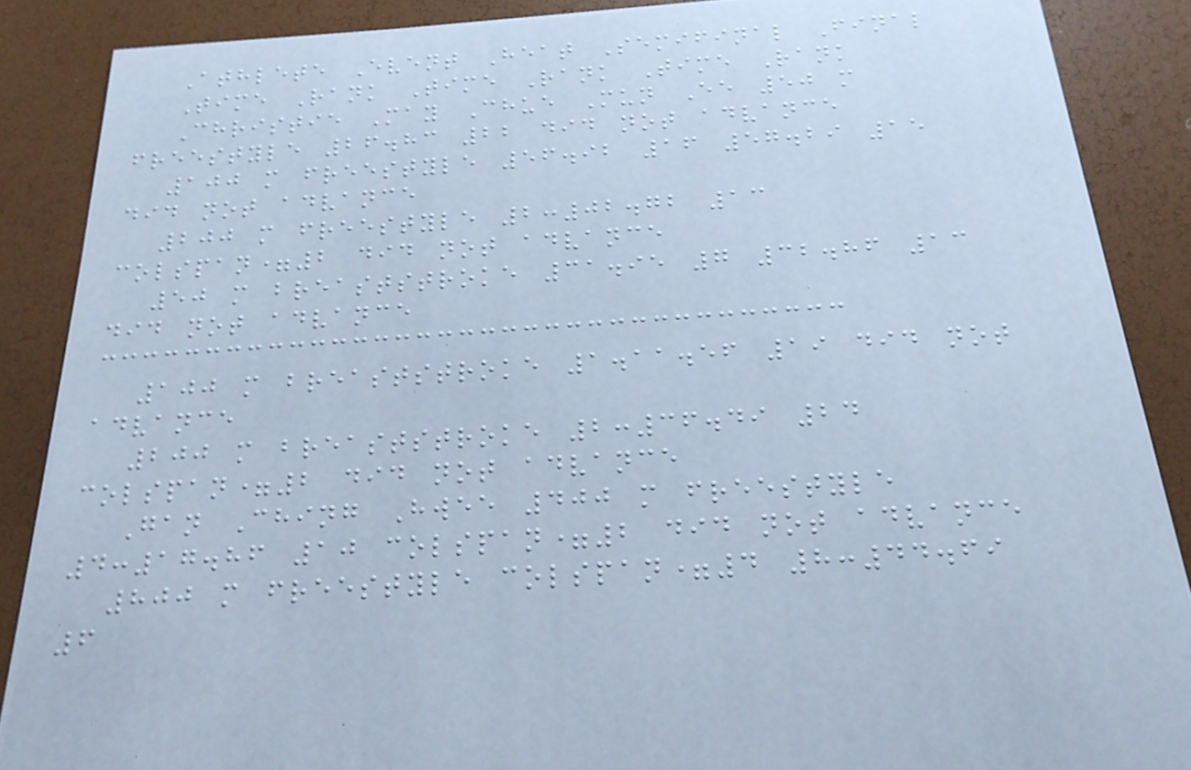Athlete Event Heat Semifinal Final
Time Rank Time Rank Time Rank
Christie May Chue Mun Ee 50 m
freestyle 26.83 22 did not advance
100 m freestyle 56.92 16 57.29 15
did not advance
200 m freestyle 2:02.72 13
colspan=2 did not advance
50 m breaststroke 31.95 7 32.86 13
did not advance
100 m breaststroke 1.11.56 19 did not
advance
200 m breaststroke 2:36.49 24
colspan=2 did not advance
Gan Ching Hwee 400 m freestyle
4:17.86 10 colspan=2 did not advance
800 m freestyle colspan=4 8:44.69
6
